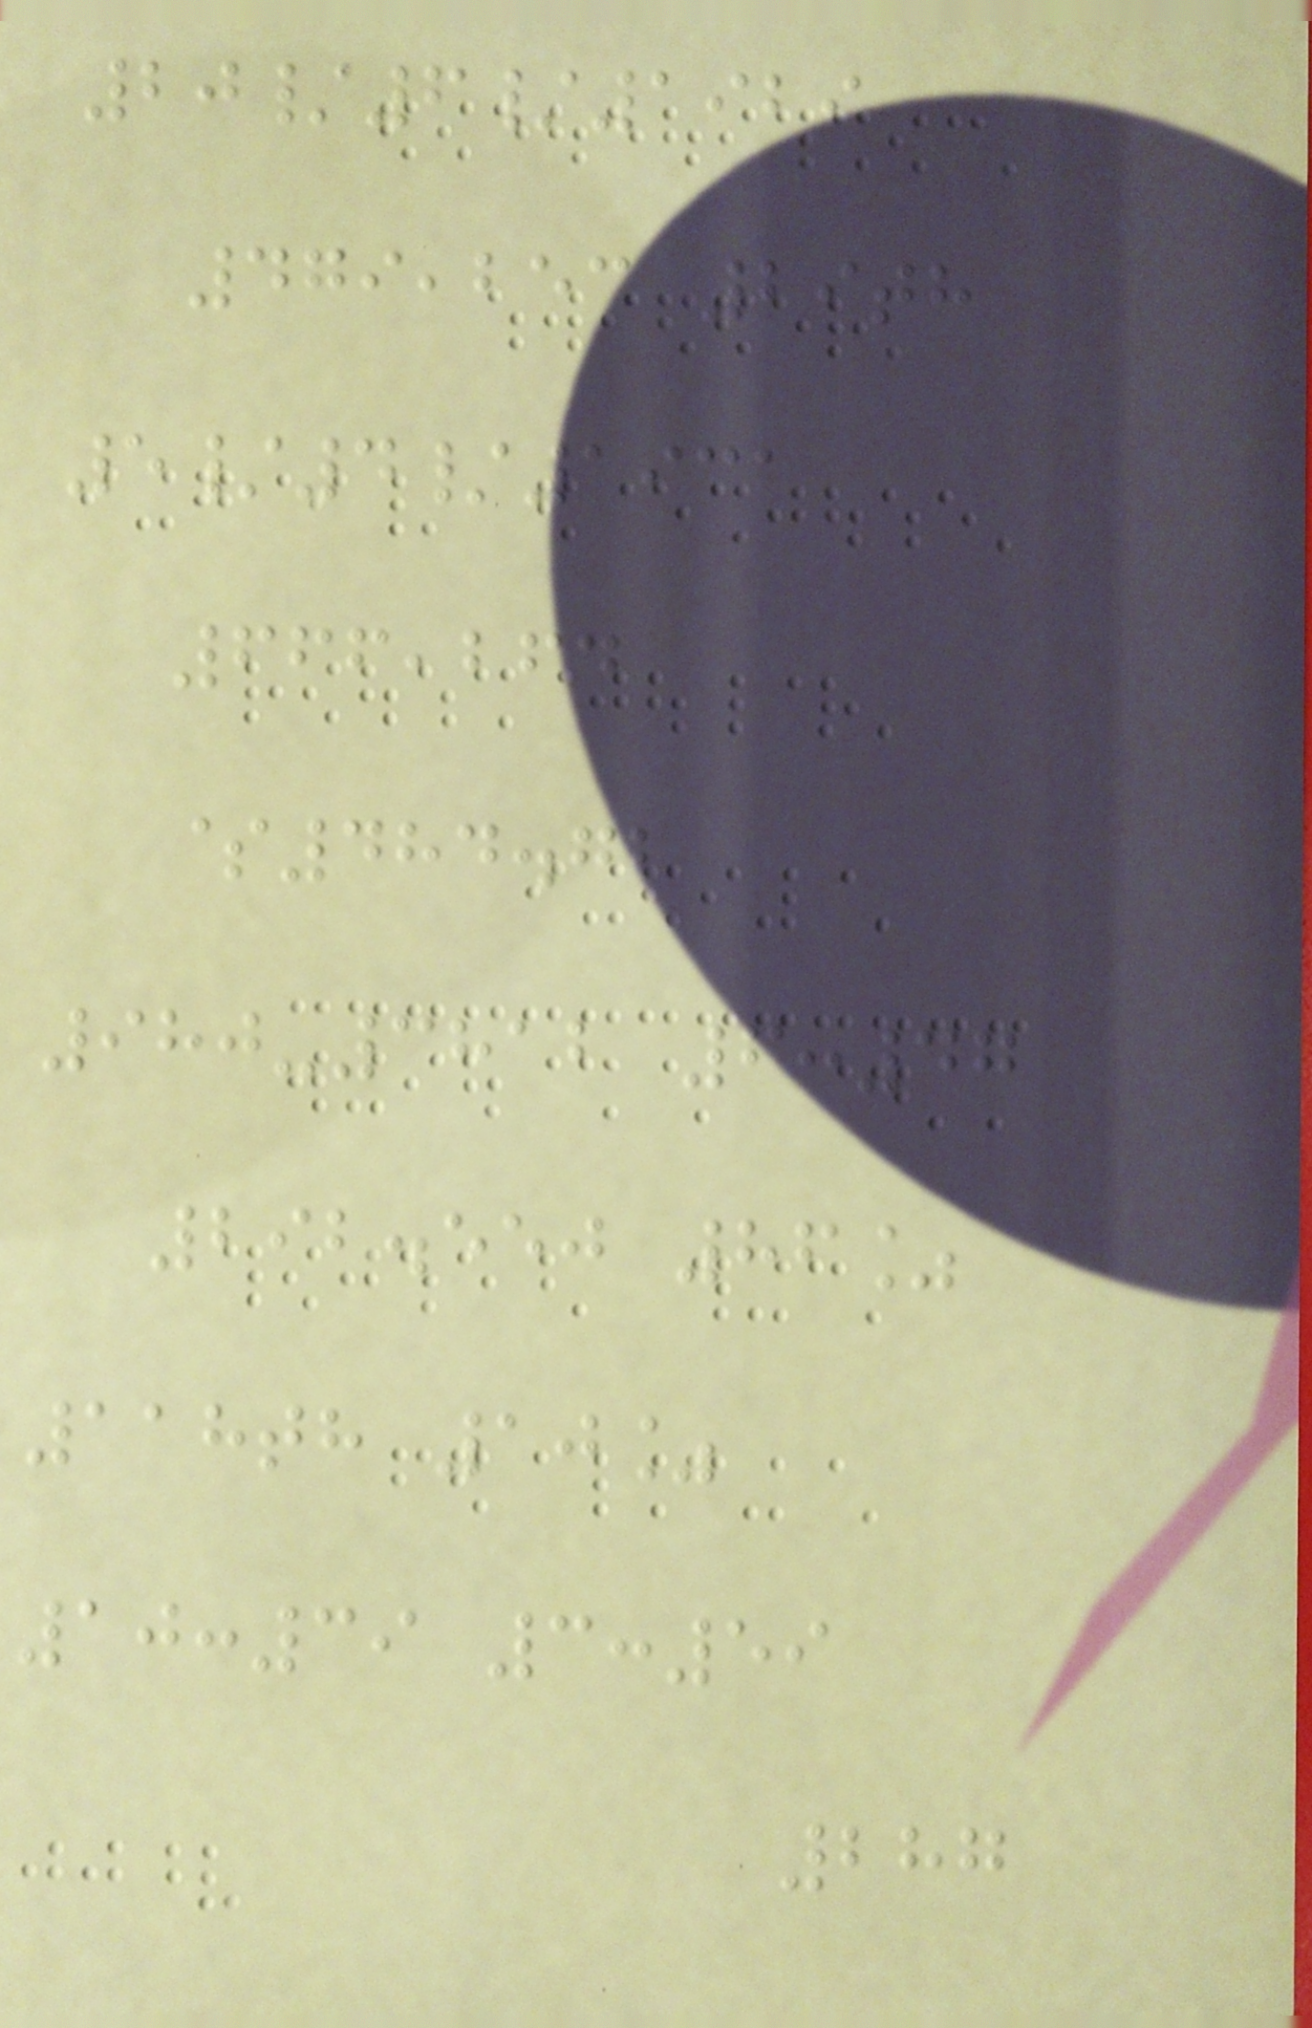20/6/1929
479,253 29th
5/4/1931
666,264
$484.72
980-3812 6:47
292.550 86%
118th 10%
10:39 3:59
287
